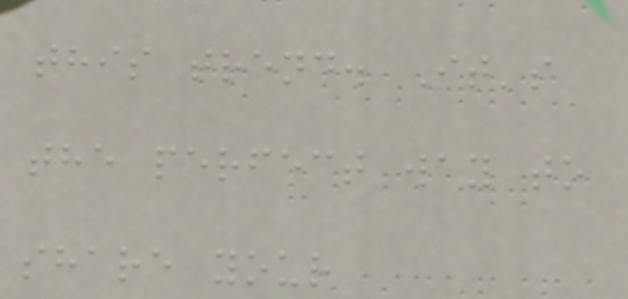this trend. It's
the perfect way to
share your
